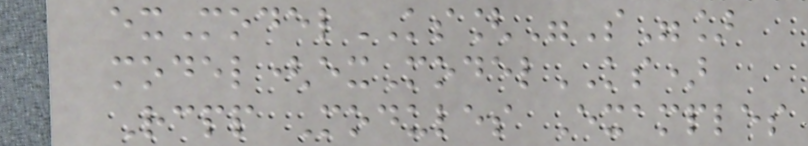exModelKS["S"]
model(exModelKS)
Rcpp Modules Examples
